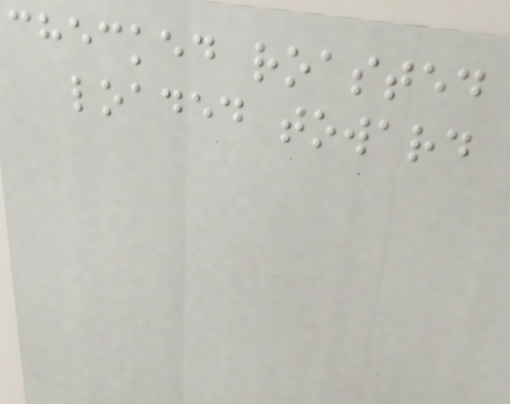checked roasted
loaded toward
